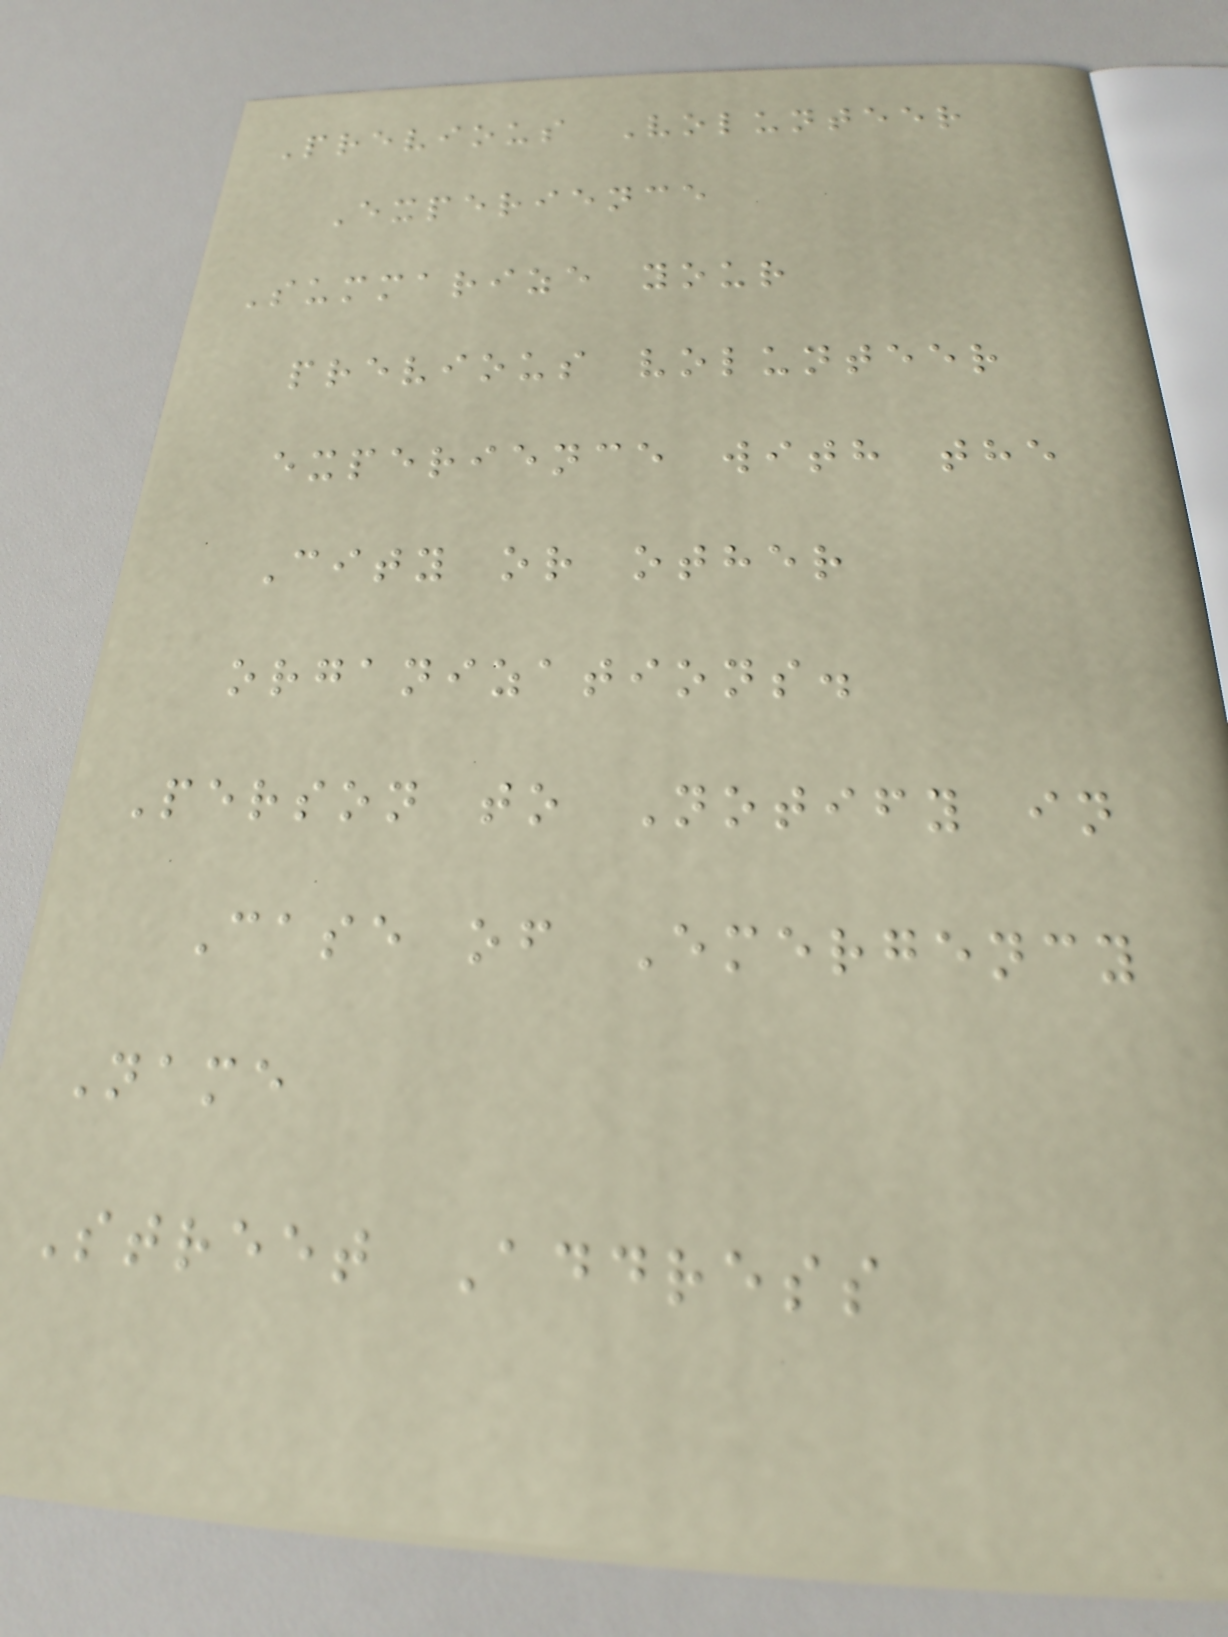Previous Volunteer
Experience
Summarize your
previous volunteer
experience with the
City or other
organizations.
Person to Notify in
Case of Emergency
Name
Street Address
